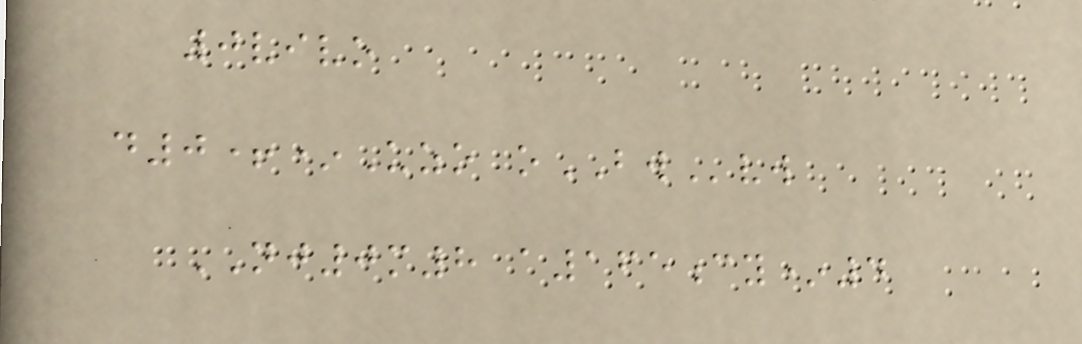0vivo
d0+*Uzo oBWvw
NJ0m8 a165cy*4
